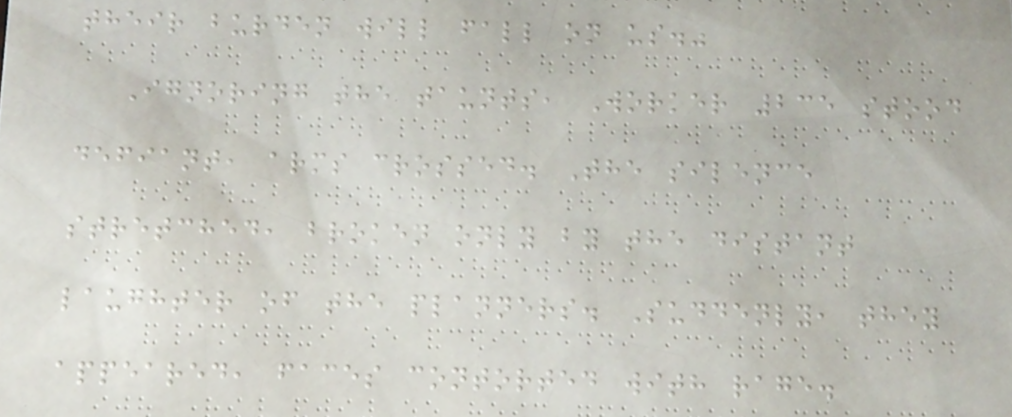their burden will fall on us."
Ignoring the taunts, Worker 235 stood
defiant, arms crossed. The silence
stretched, broken only by the distant
laughter of the planners. Suddenly, they
appeared, faces contorted with rage.
